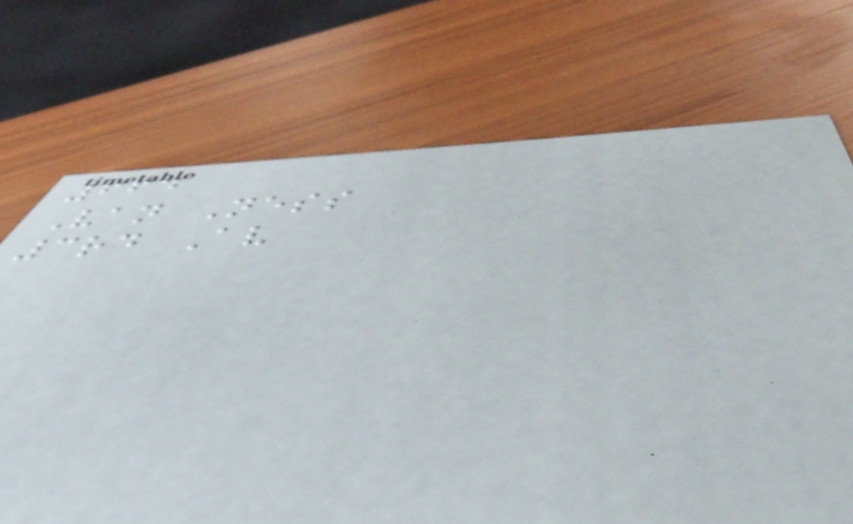664
Van Ness
3rd Av
